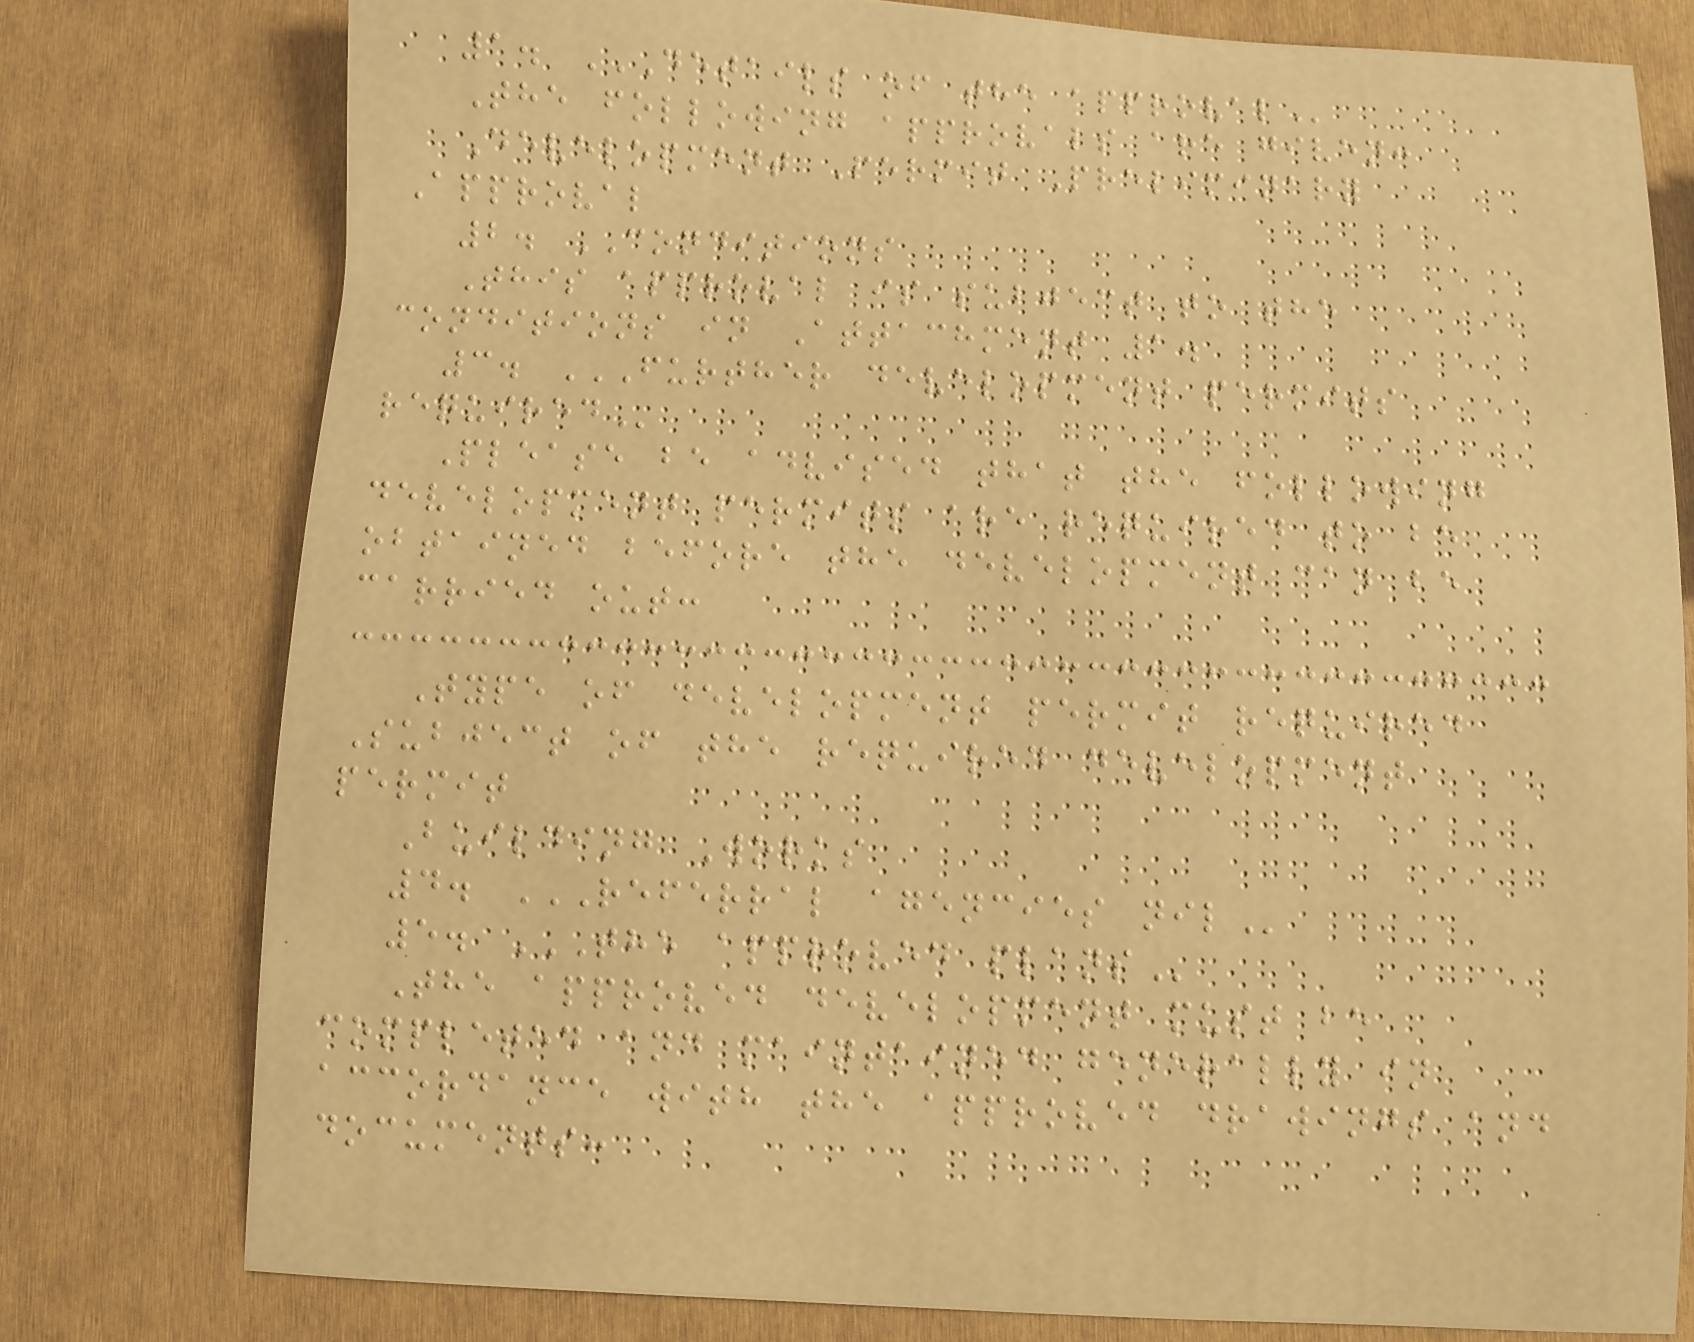1. DETAILS OF THE APPROVAL
The following approvals are given:
Development Permit Preliminary
Approval
2. CONDITIONS
This approval is subject to the
conditions in Attachment 1.
3. FURTHER DEVELOPMENT PERMITS
REQUIRED
Please be advised that the following
development permits are required to be
obtained before the development can be
carried out:
Type of development permit required
Subject of the required development
permit
Building Works
4. REFERRAL AGENCIES NIL
5. THE APPROVED PLANS
The approved development must be
completed and maintained generally in
accordance with the approved drawings and
documents:
